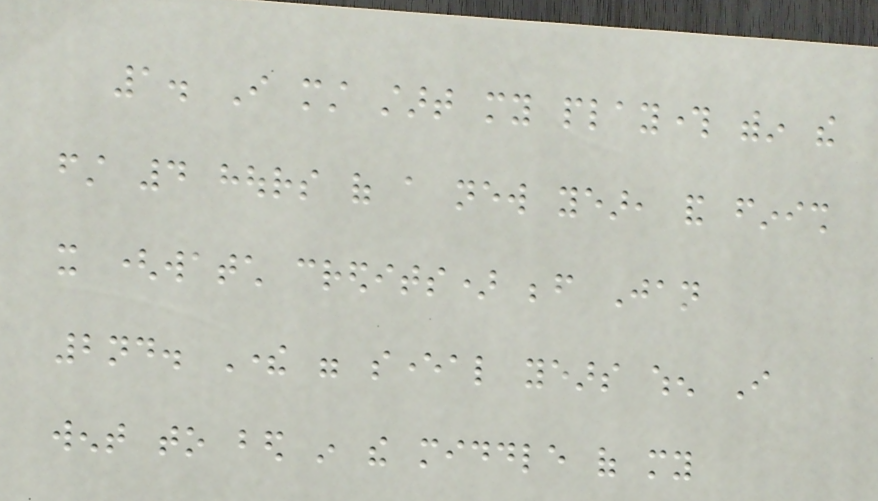1. I must start my playthrough within the
first 4 hours of a new year, and finish
it (watch credits) before Jan
2nd. There were several years when I
went to bed in the middle of my
